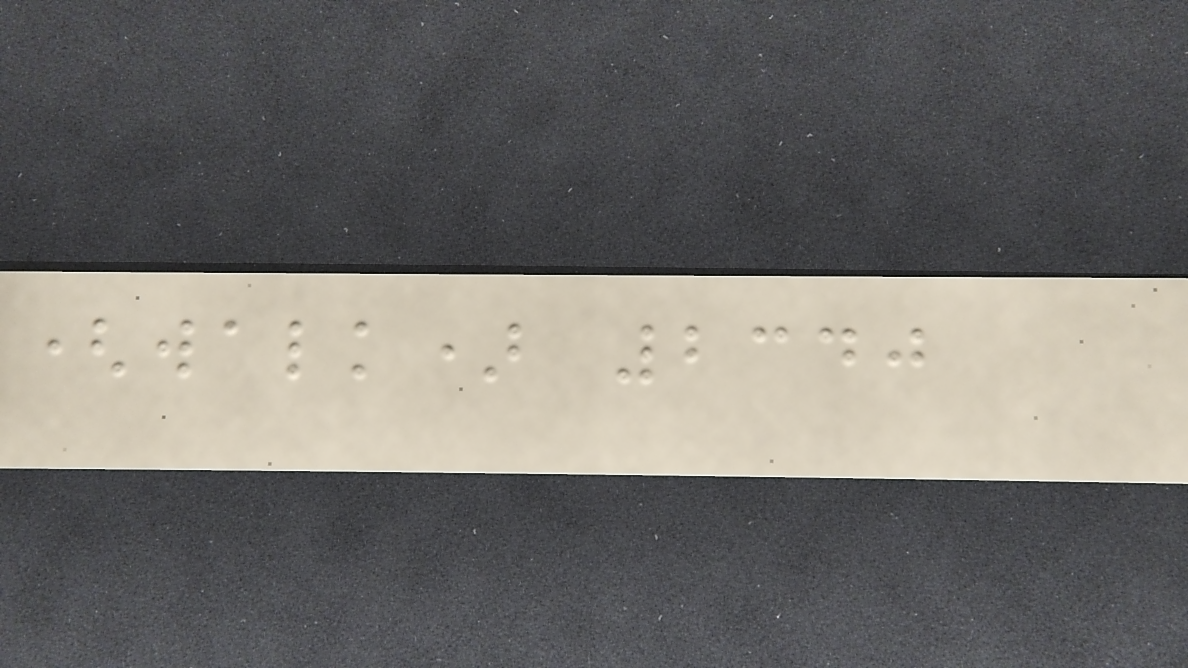(walk) 2340
